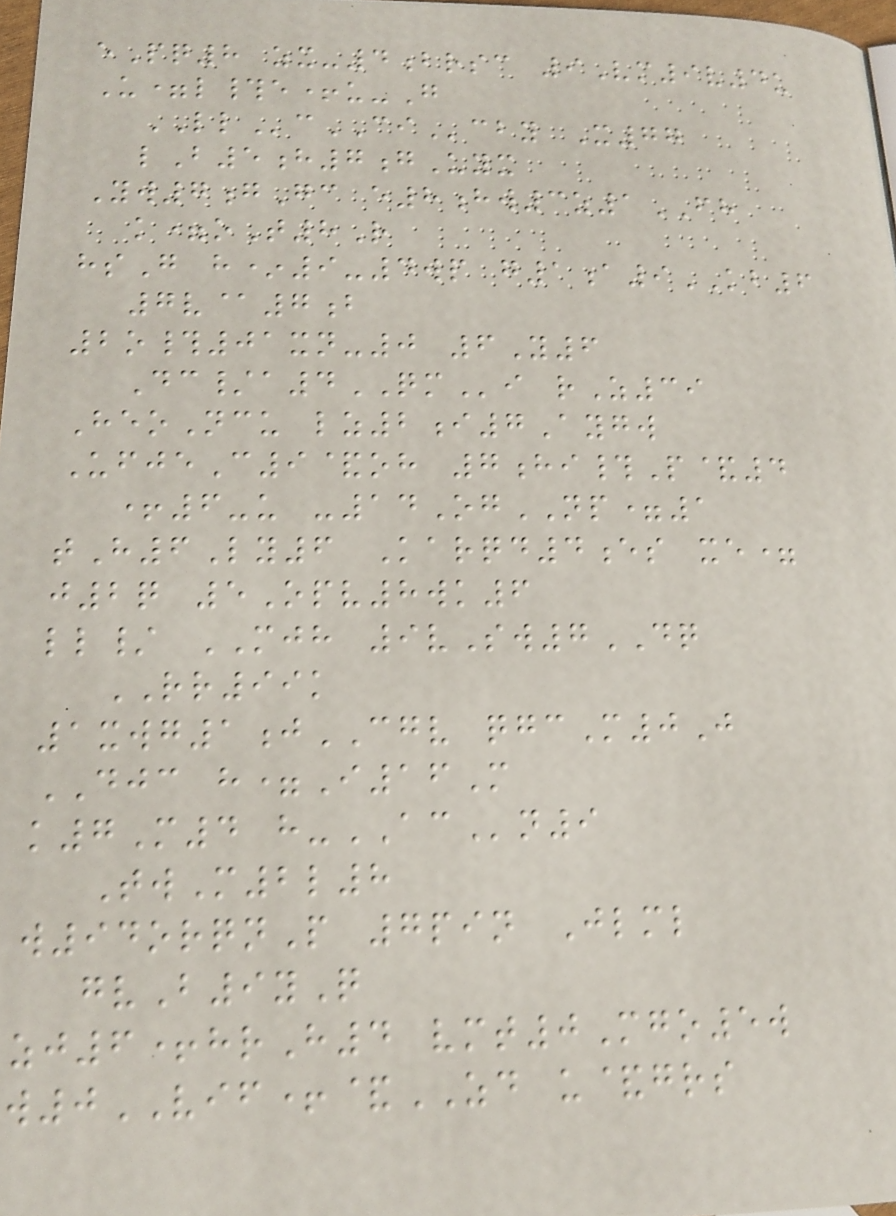ePq8 zx-4brsc 9Vm9v4u
U=l#e+u-G
LLcCIcby X77
lB5h7gUyx
Yw7gGc e8hw3z1FH
k=oT8R
hsG h*9-4wp g1a9KB6
7v@7b
2o#01xn-0 6Y6
Dc/a4QMi rZ39
HeoNcu lz2i7Aygw
UfjeC9&oh 7hi#P&4
+6-u -14OgNP=1
tH6Ly6 Karqd4es xe=
j2q 5Opv8wk6
ll/ MJH 9vSw7DQ
RR99k
1xwg1jCGV qgcM0J
DJC h=I16M
k7M4 h-ACn9
TwM2l8
w94orqnP 7pin Jlml
gvB9yQ
zj6+hrH4 vmt0Mgo5w
w0VIF+&ZD u&grs
